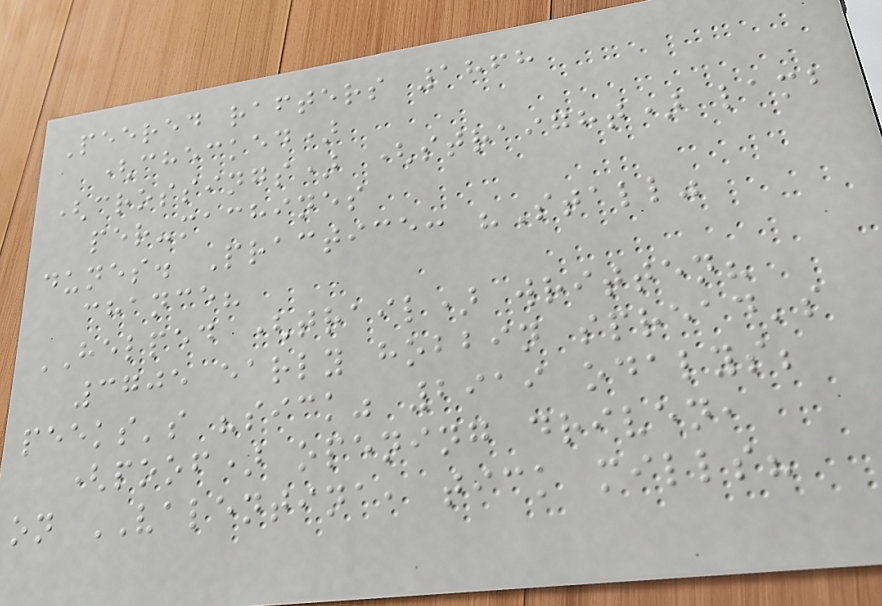Peered rafters 1868
(checked)
(crossings) (straight) lamb
per-machines
dunes. Practice: "Stall"
chance?
HELPED (trail) written?
3705 early hobbin spread's
peeks's "sick" 2919 odalys;
(poof) opening driven,
on VALENTINA, tick mills?
